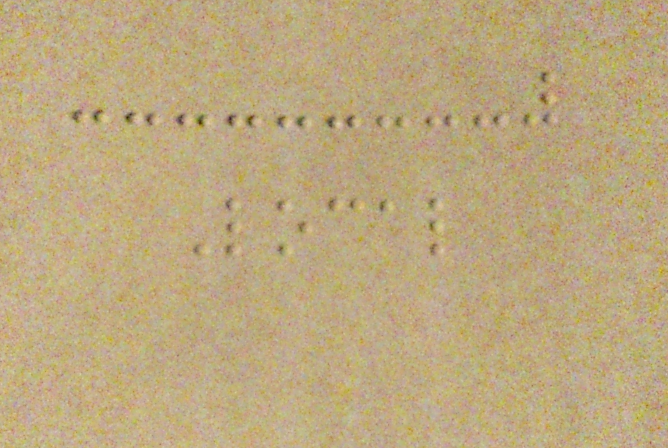Local
